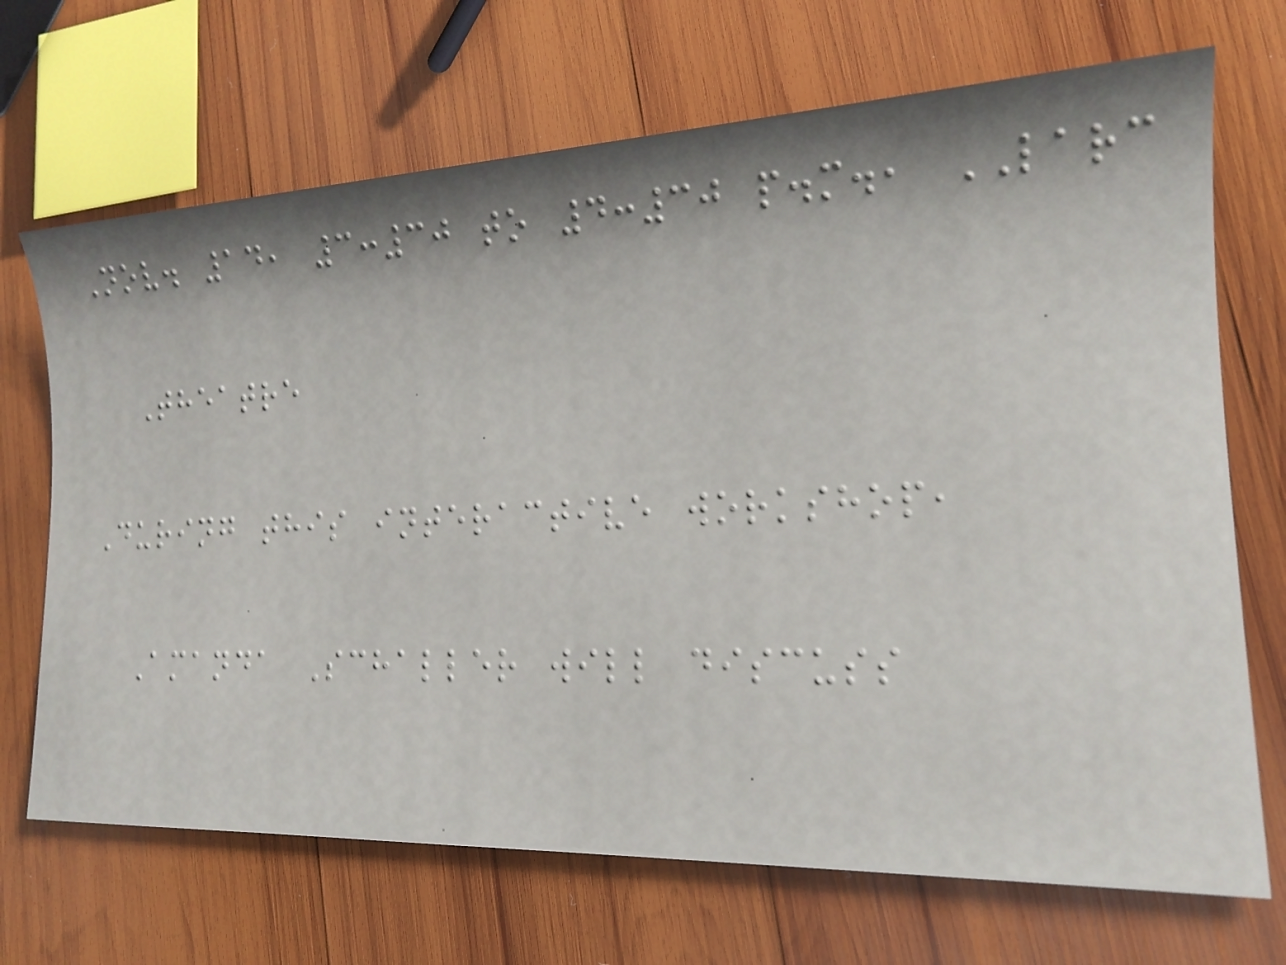Nov. 14, 3:30 to 4:30 p.m., LARC
Theatre
During this interactive workshop,
Amanda Schaller will discuss
